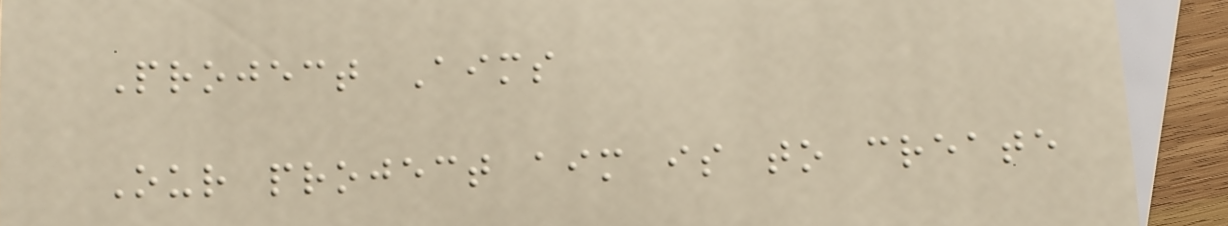Project Aims
Our project aim is to create
